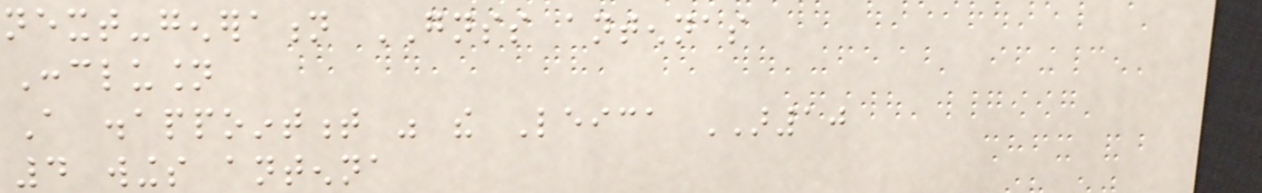next-generation GNSS antennas
Conclusion
A disappointment was the Leica AR10
4 wings antenna
